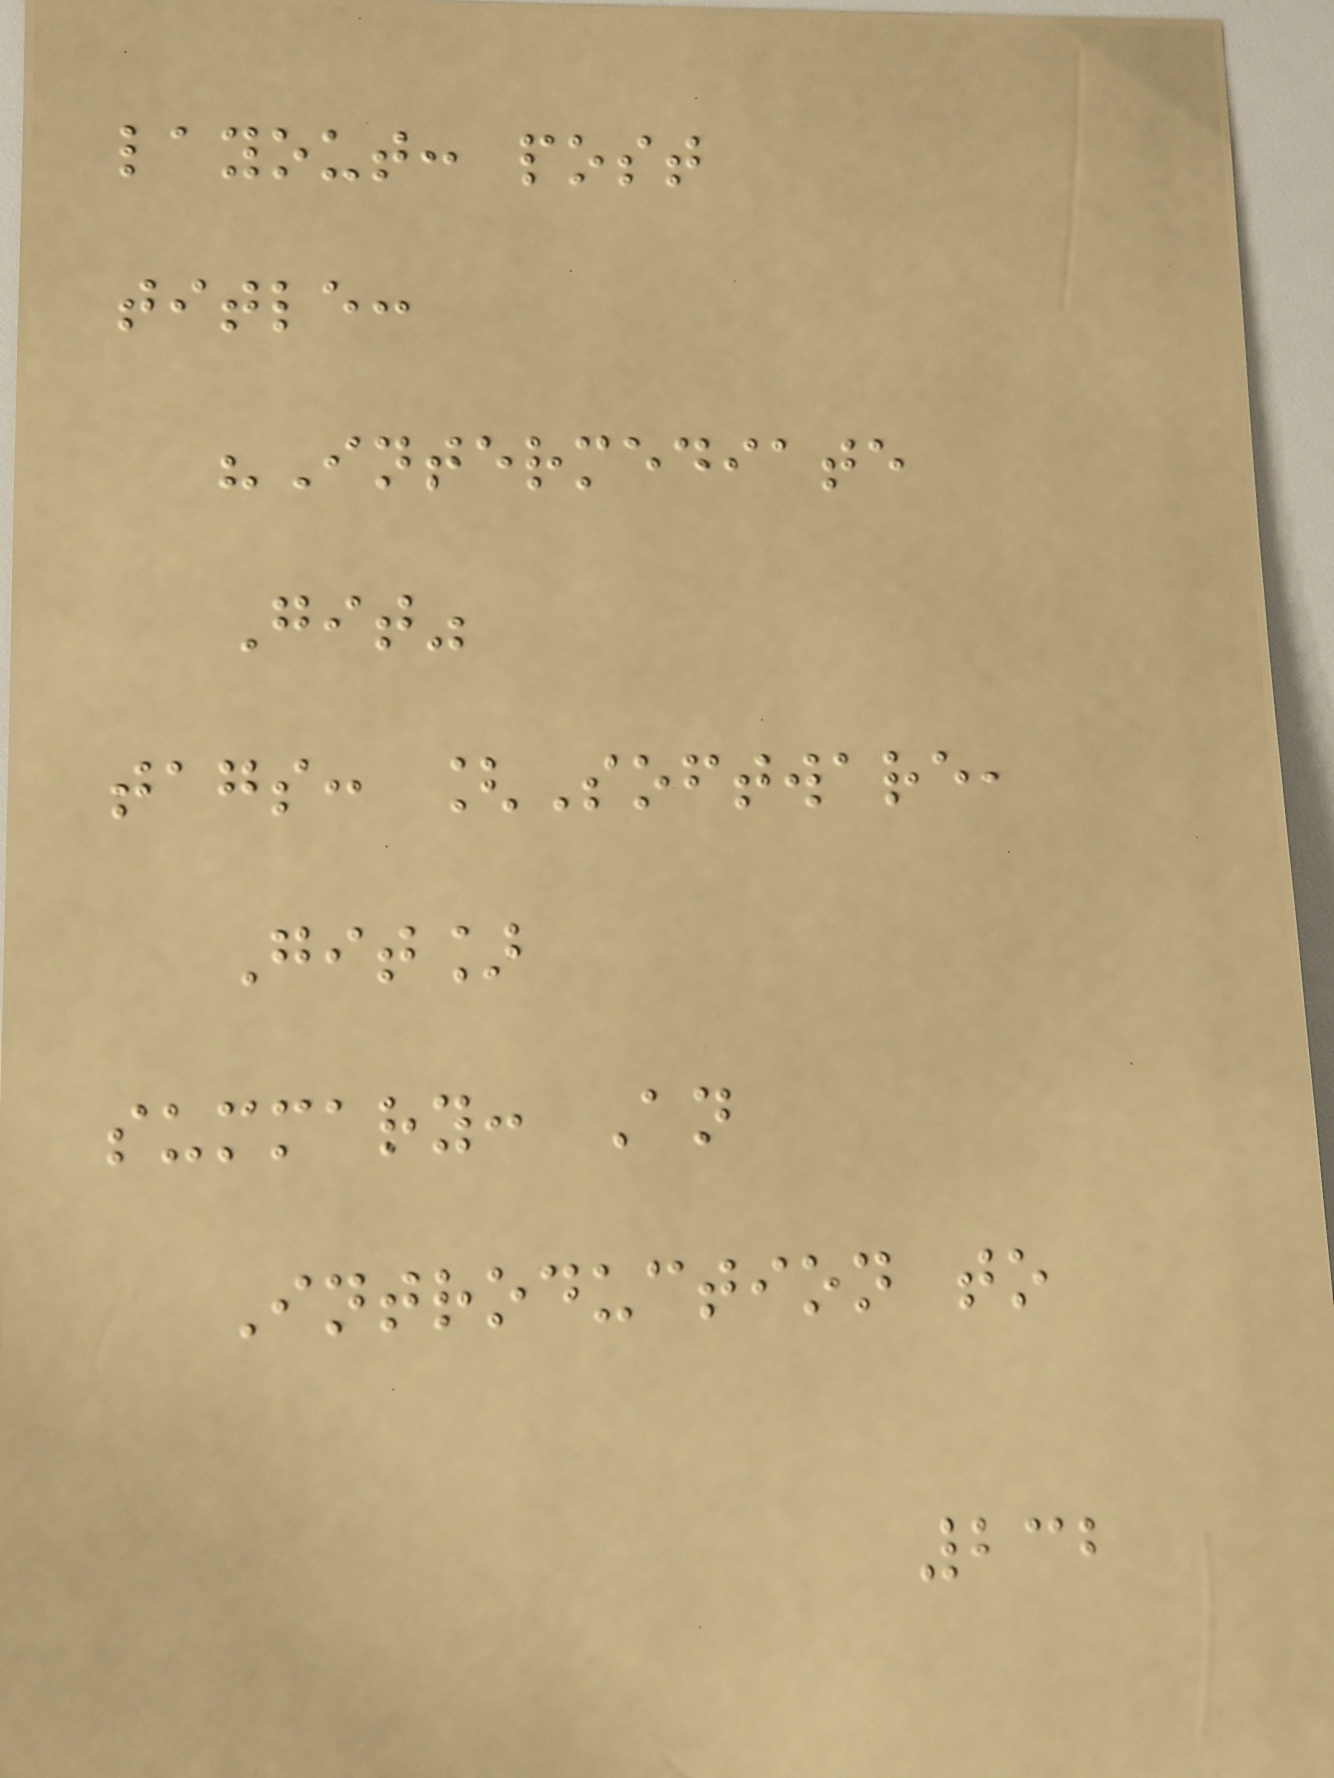layout: post
title:
"Intermediate
Git"
tags: [Software,
Git]
summary: An
Introduction to
232
